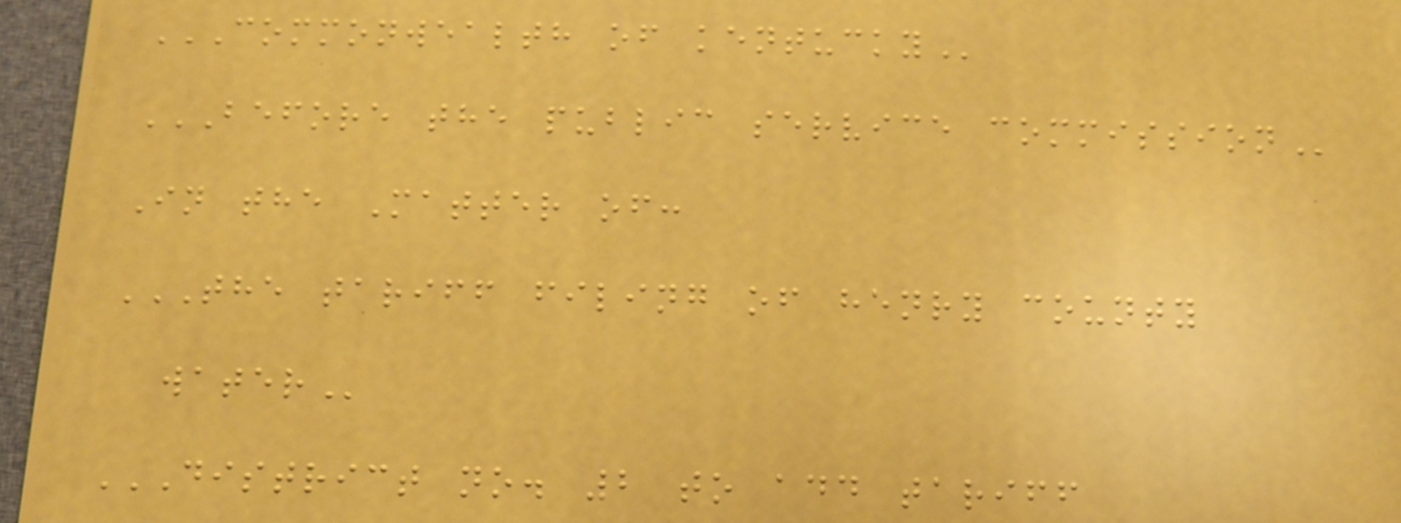COMMONWEALTH OF KENTUCKY
BEFORE THE PUBLIC SERVICE COMMISSION
In the Matter of:
THE TARIFF FILING OF HENRY COUNTY
WATER
DISTRICT NO. 2 TO ADD TARIFF
